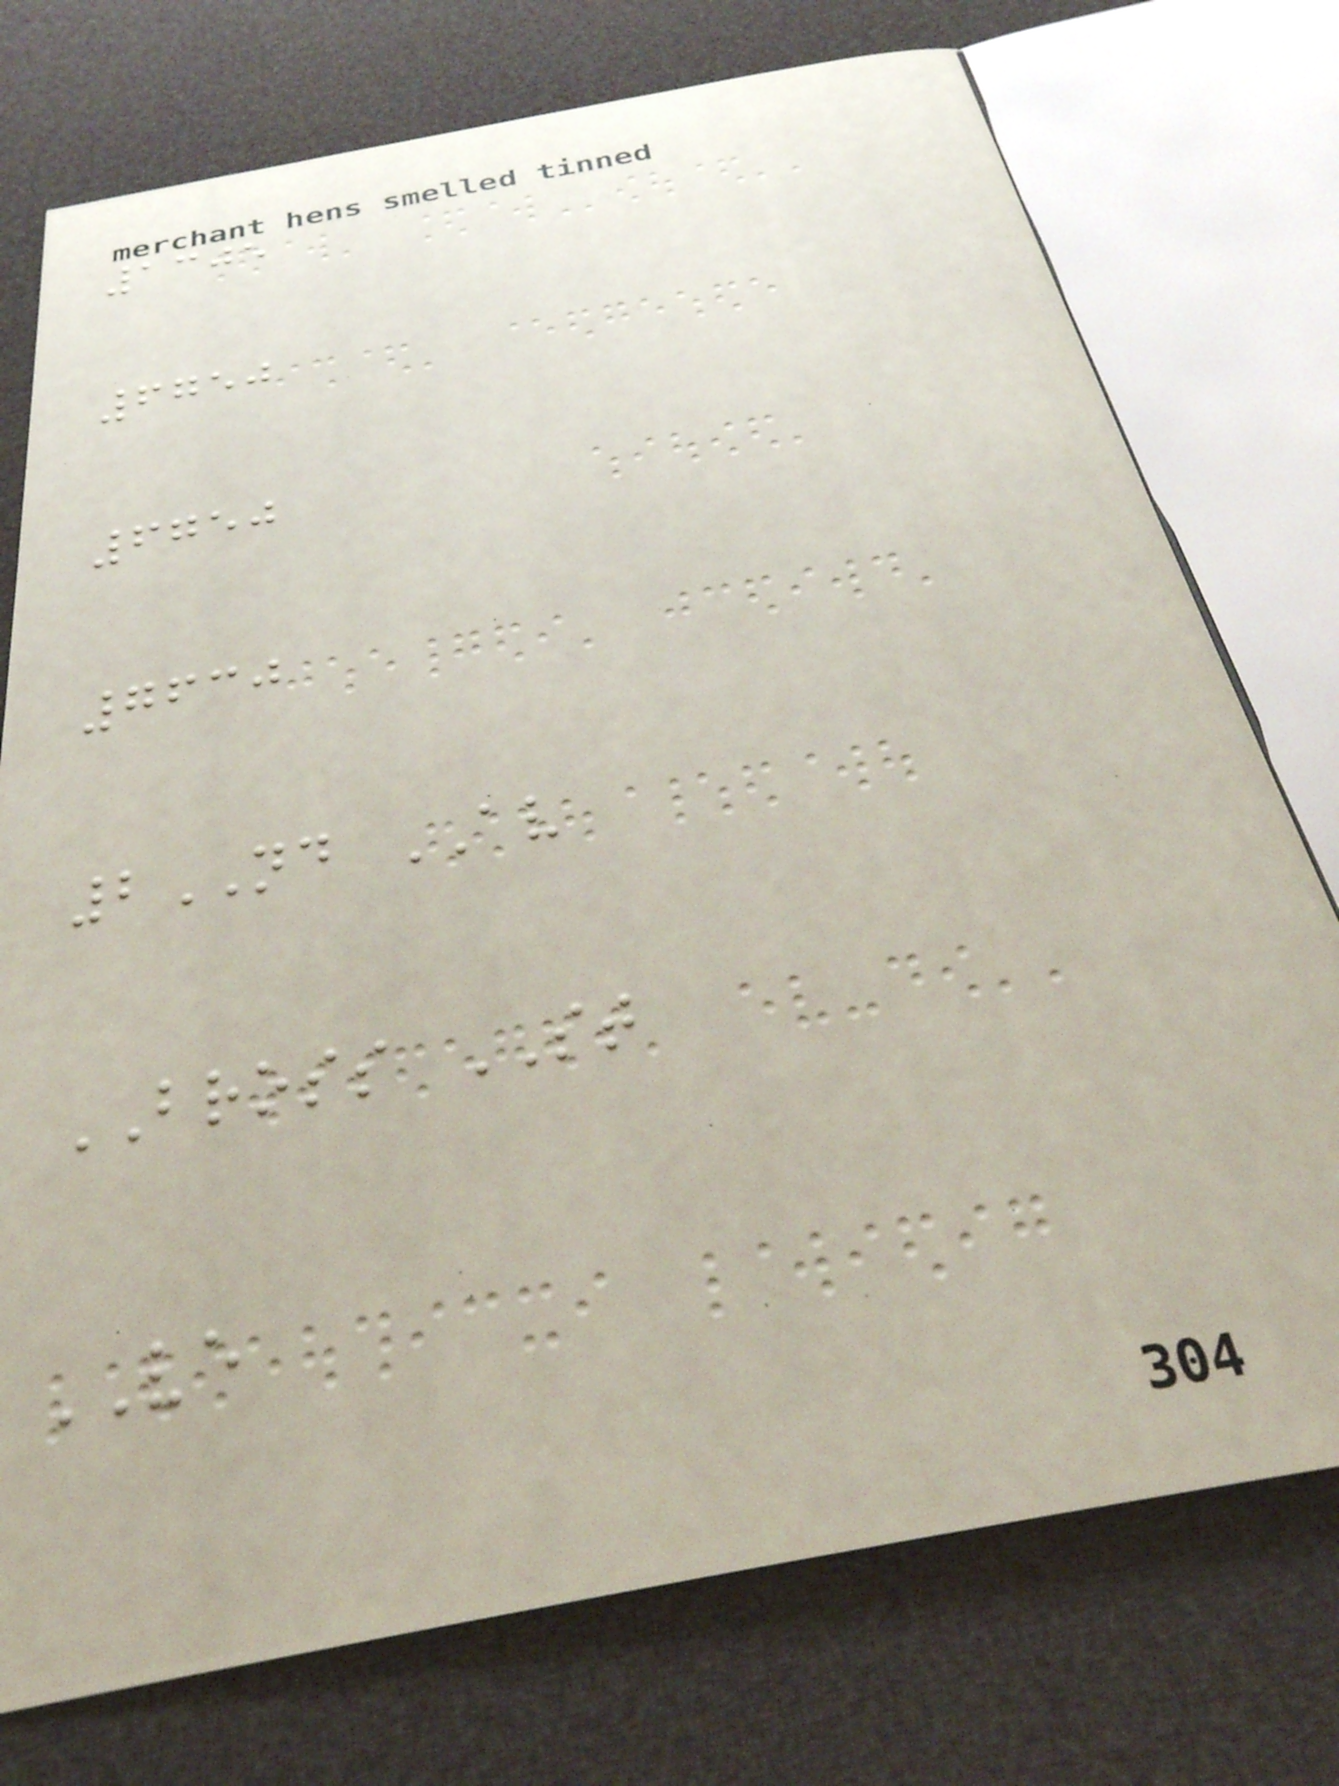1305
6750
6750
7630
2ND AV
BROSS ST
VE
